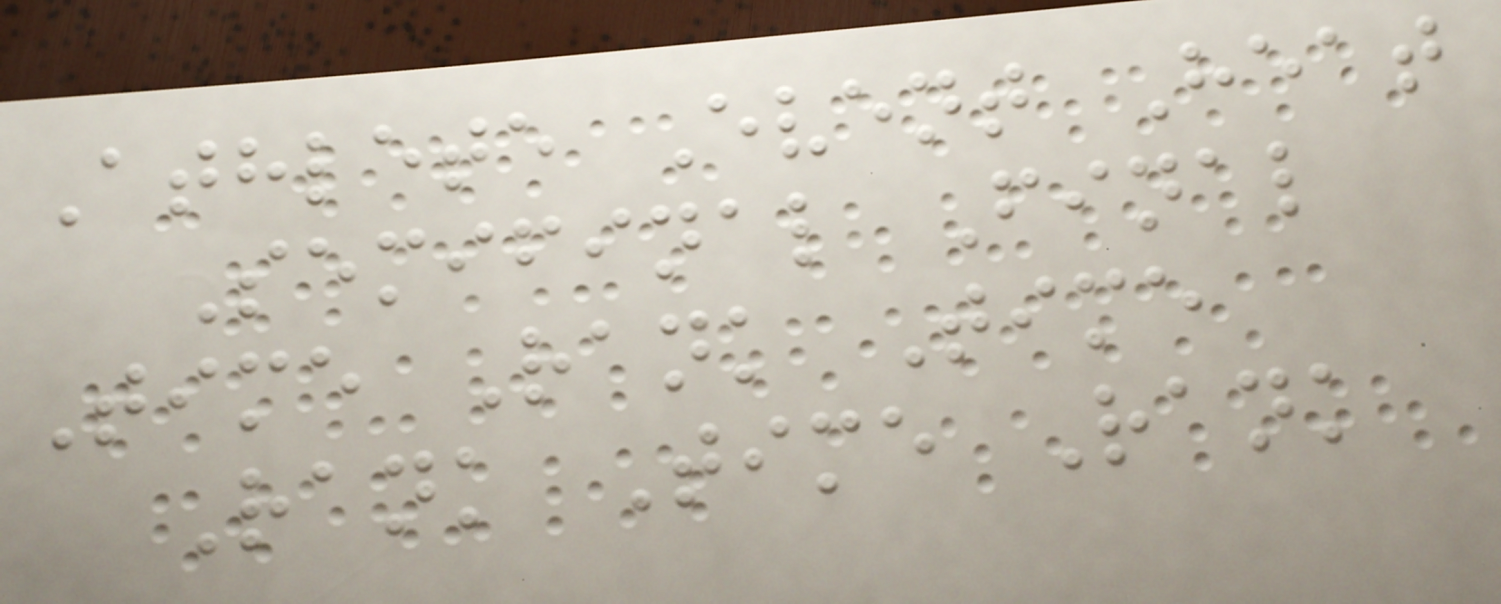Athlete Event Heat
Semifinal Final
Time Rank Time
Rank Time Rank
